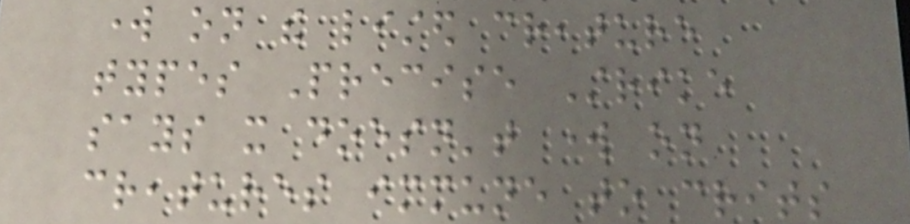work on the listed creature
types Precise Strike
says it doesn't work on
creatures immune to crits
